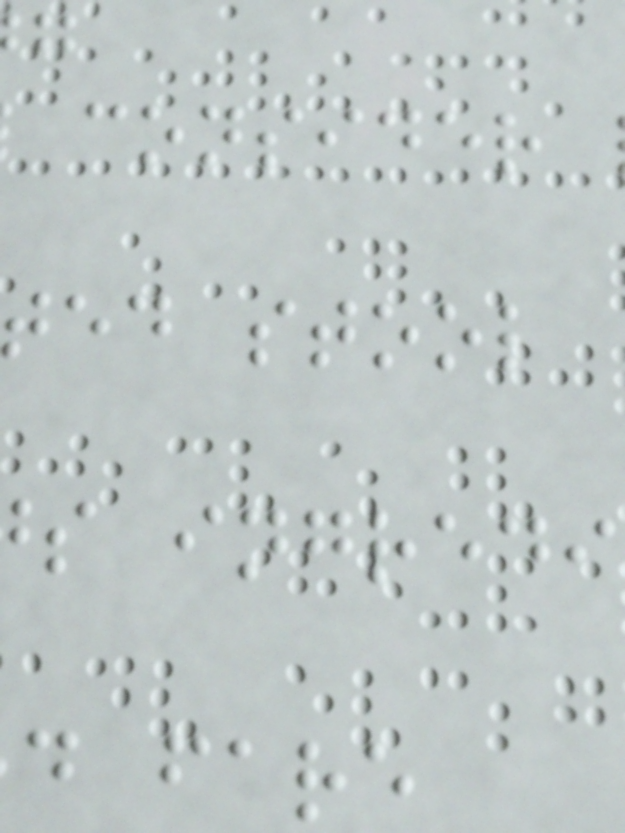consider
ed stool
s ingredi
d fare
